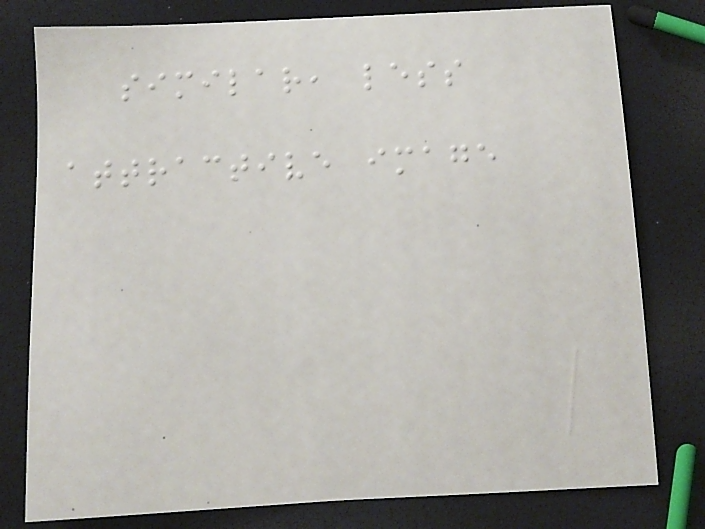similar, less
attractive image
